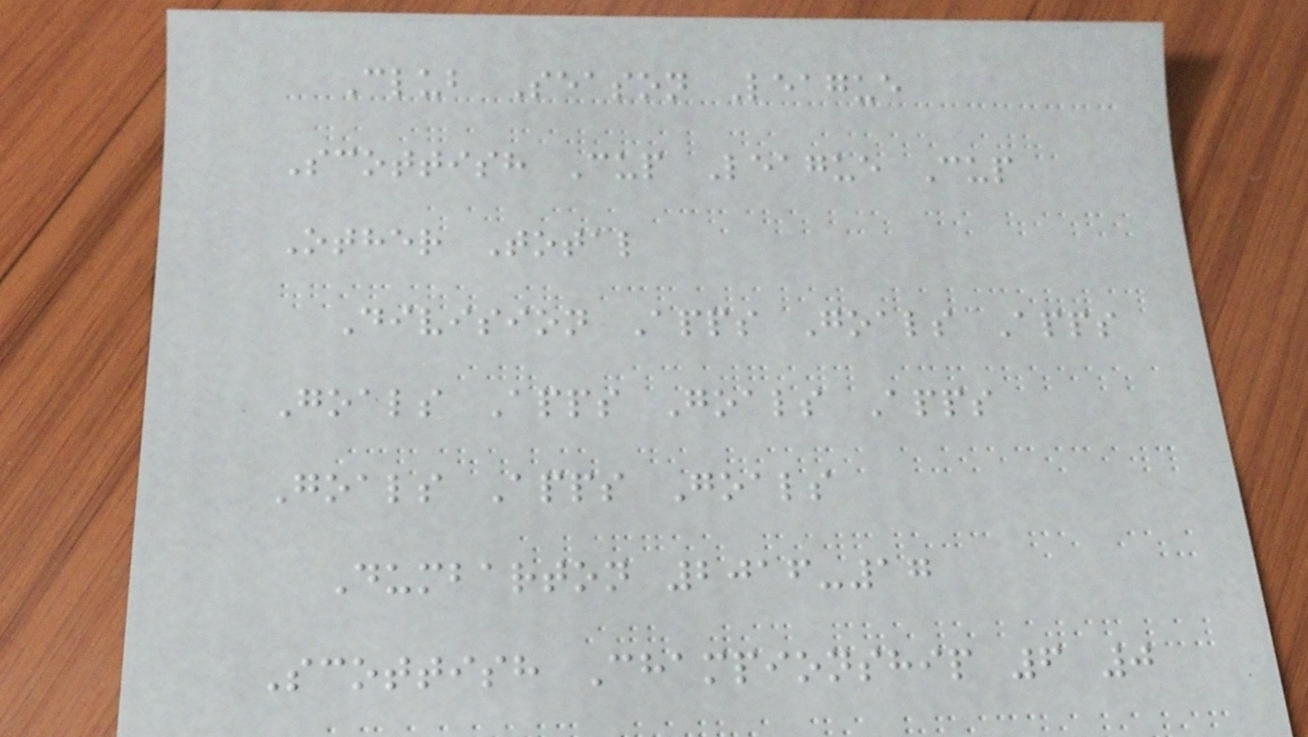Club Season League
Scottish Cup League Cup
Other Total
Division Apps Goals Apps
Goals Apps Goals Apps
Goals Apps Goals
Dumbarton 2016-17
Scottish Championship 6 0
